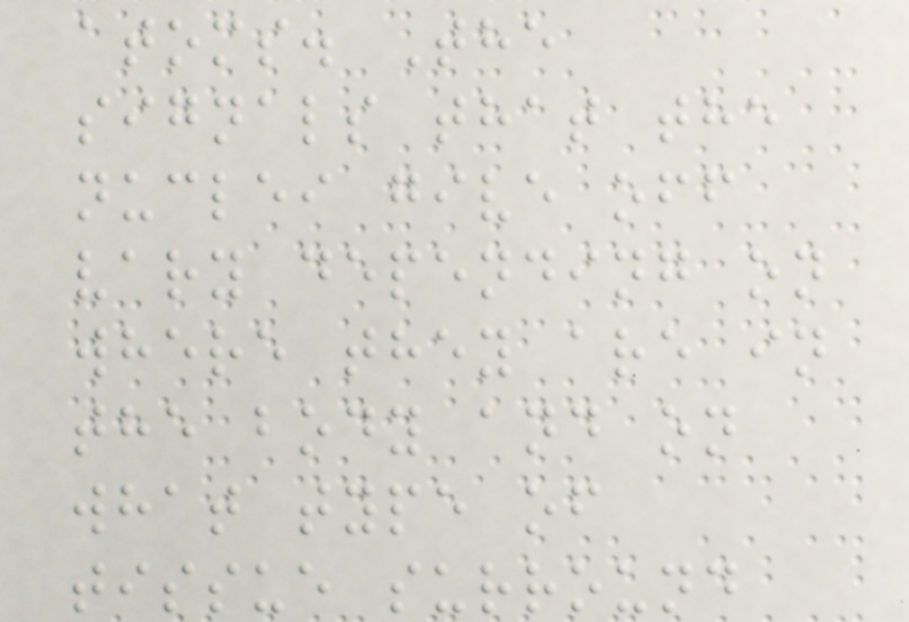atoms. The
signals that the
nuclei give off
vary depending on
where they are in
the body and on
what type of
tissue surround
